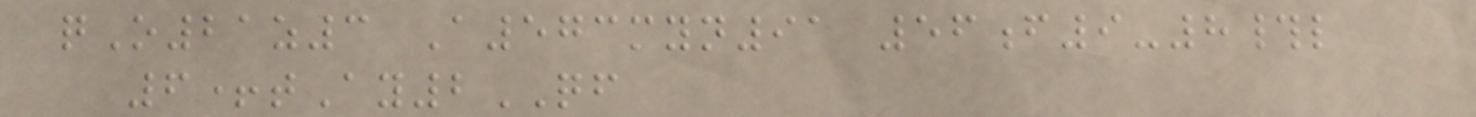qO21z3 A573myn91 56f9-8#l
6+tAy2QF
